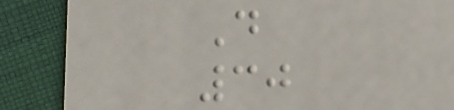D
30
